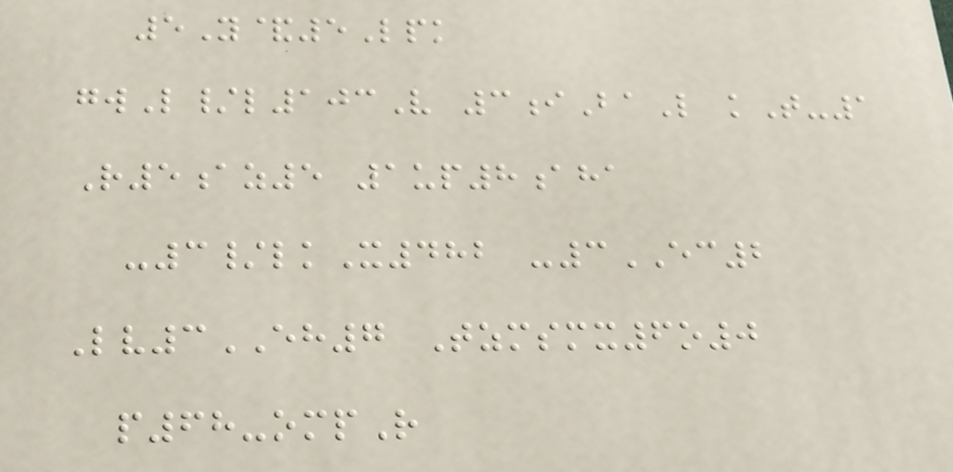5Y&5Lpk
gwL/l103V 3iBaL kT-1
R5az5 1up8aha
-3/lkX482 -3EC2
Lv3EH7 Tzmsmx6o0
p68-ompR
